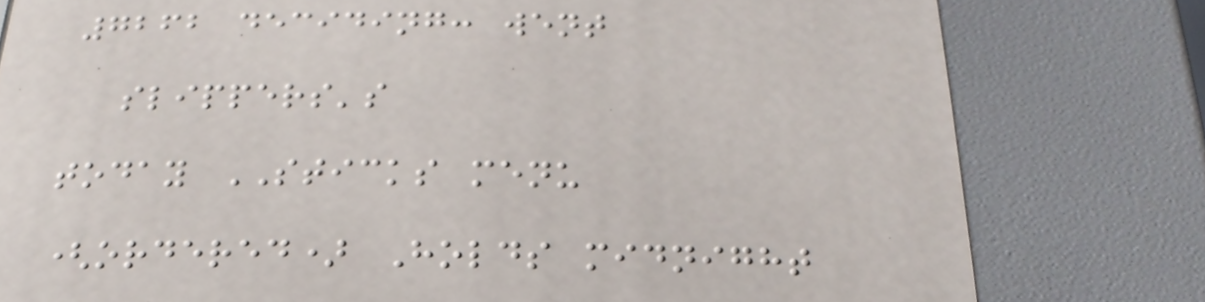7262 deciding: went
slippers's
today STICKS menu
(ordered) Holds midnight
